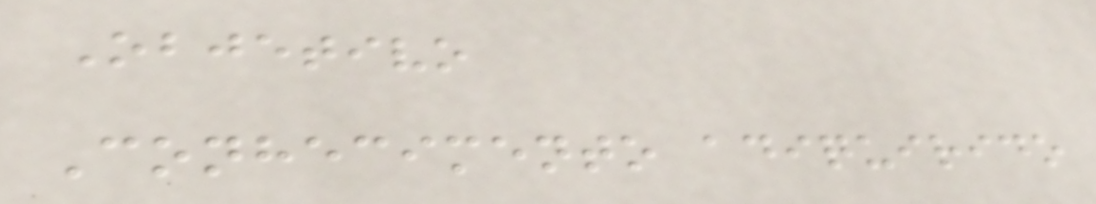Objetivo
Conhecimento adiquirido
